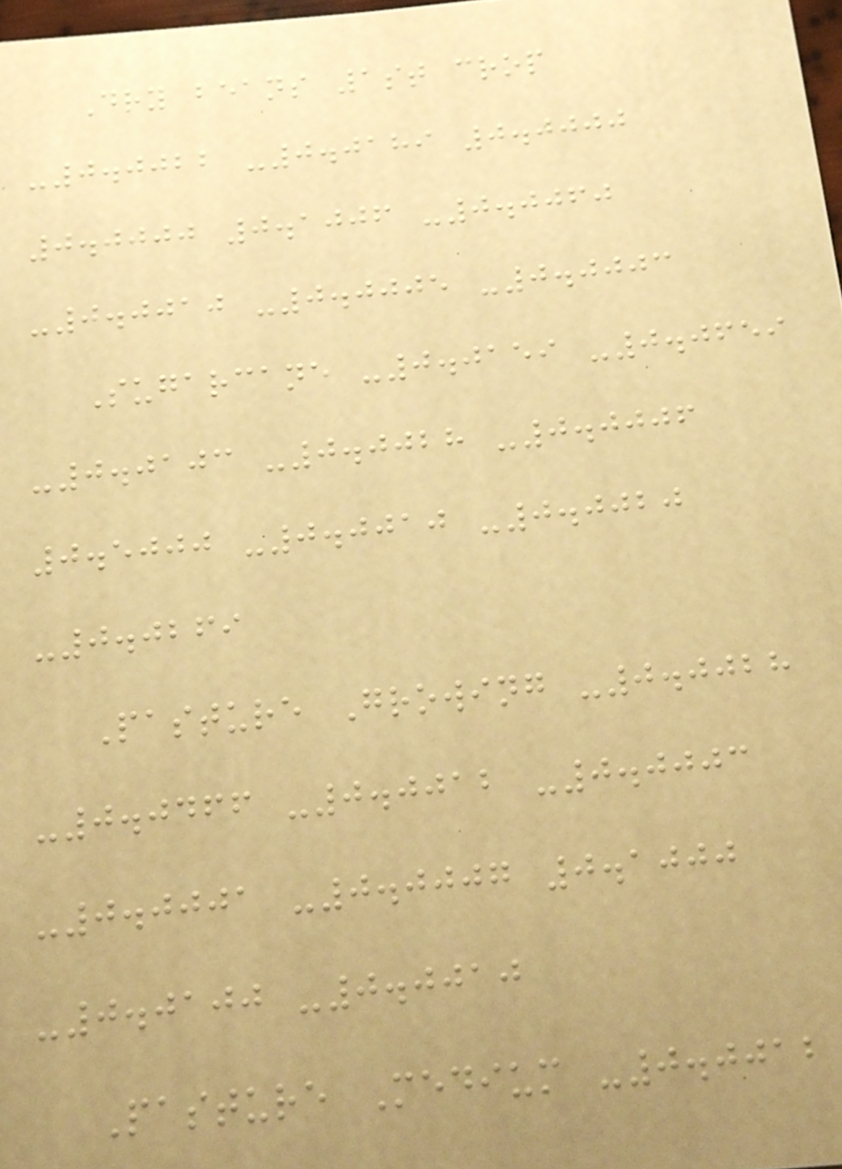Dry beans 1st crop
-0.0022 -0.0189 0.0000
0.0000 0.1006 -0.0060
-0.0010 -0.0005 -0.0003
Sugarcane -0.0159 -0.0659
-0.0103 -0.0028 -0.0006
0.5000 -0.0010 -0.0020
-0.0269
Pasture Growing -0.0028
-0.0466 -0.0012 -0.0003
-0.0001 -0.0007 0.1000
-0.0100 -0.0010
Pasture Medium -0.0012
